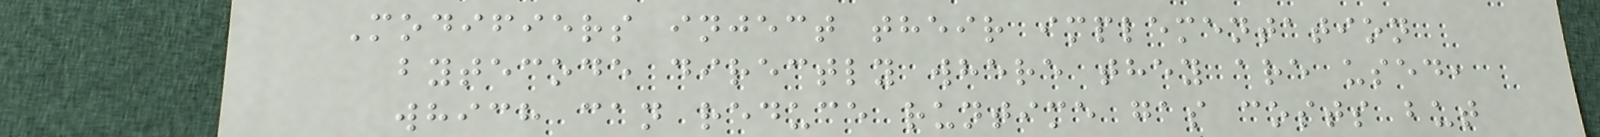Modifiers inject their implementation
bytecode directly where they are used,
which can reduce runtime gas costs but
